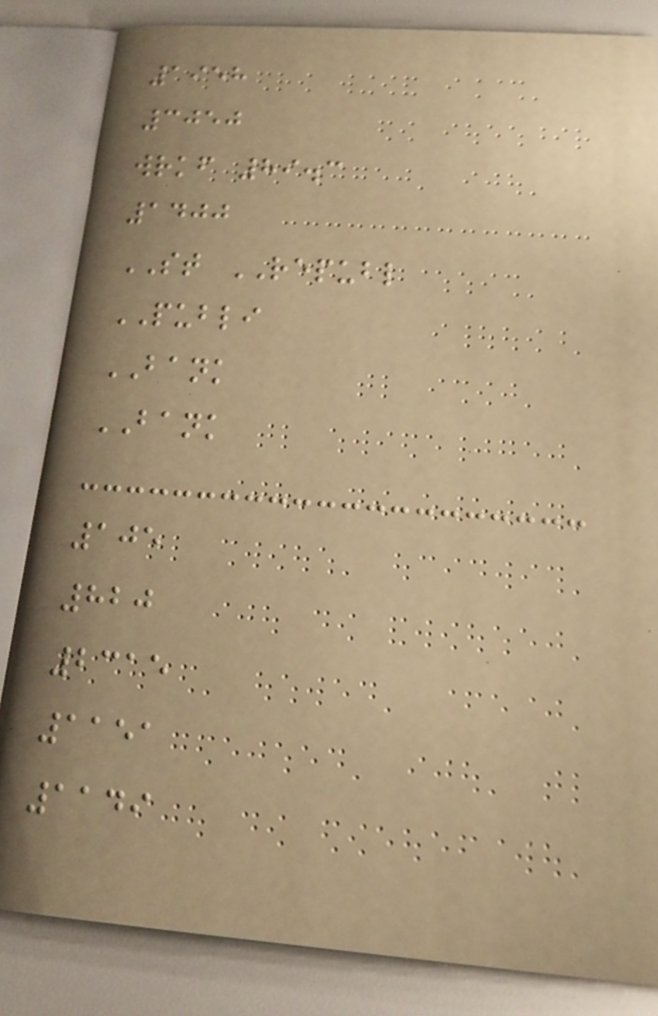1958
3050
wrkf 89.3
1400
ST REPUBL
PUBLI
BANK
BANK
105
820
2315
1151
1149
